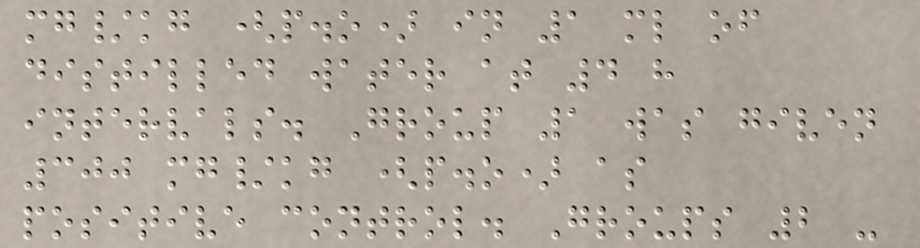mg/kg (p.o) in 1 ml of
distilled water at 4 h
intervals. Group 1 was given
300 mg/kg (p.o) as
positive control. Groups 2 -
